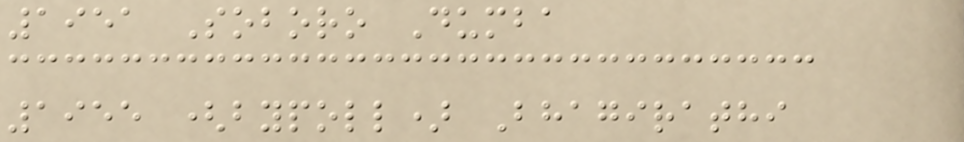1951 Soboro Dumba
1955 (bypoll) Bhagirathi
